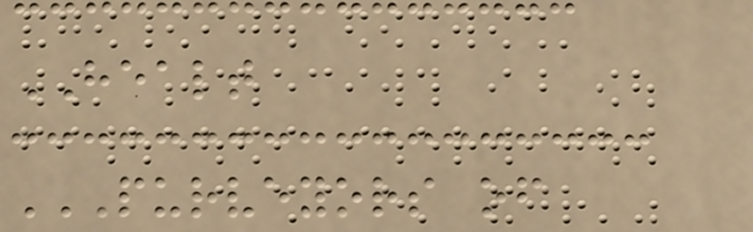HEALT
PURVEYORS OF
